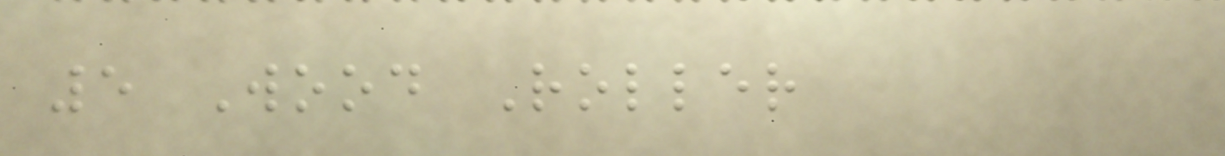5 Wood Roller
